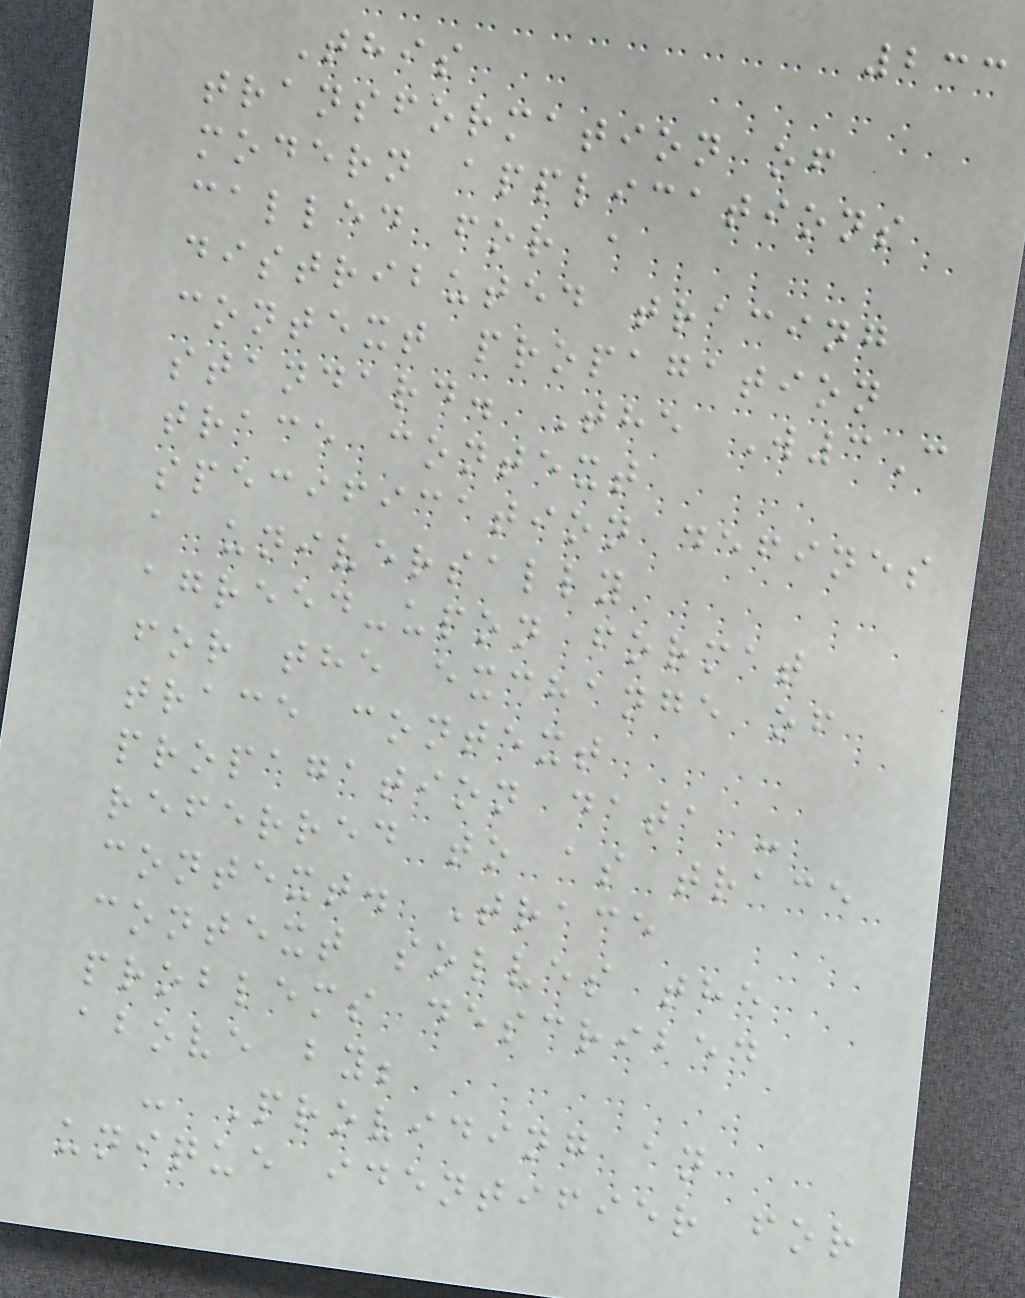233
This
transformation of
modern applications
called for a
distributed tracing
context propagation
standard. The W3C
trace context
specification defines
a universally
agreed-upon format
for the exchange of
trace context
propagation data -
referred to as trace
context. Trace
context solves the
problems described
above by;
- Providing an
unique identifier for
